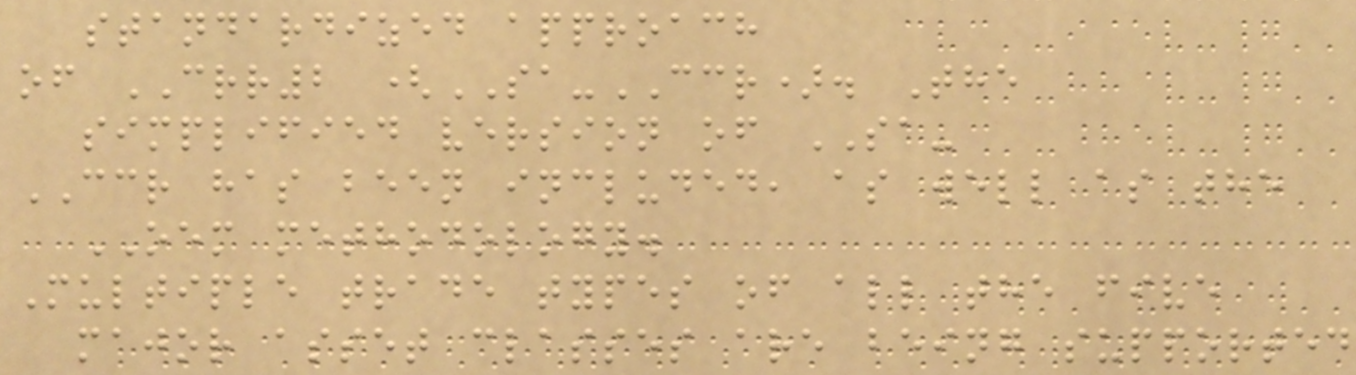standardized approach
of CRR2 (SA-CCR). The
simplified version of SA-
CCR has been included, as well as the
OEM methodology.
Multiple trade types of all the five
major asset classes are being supported
